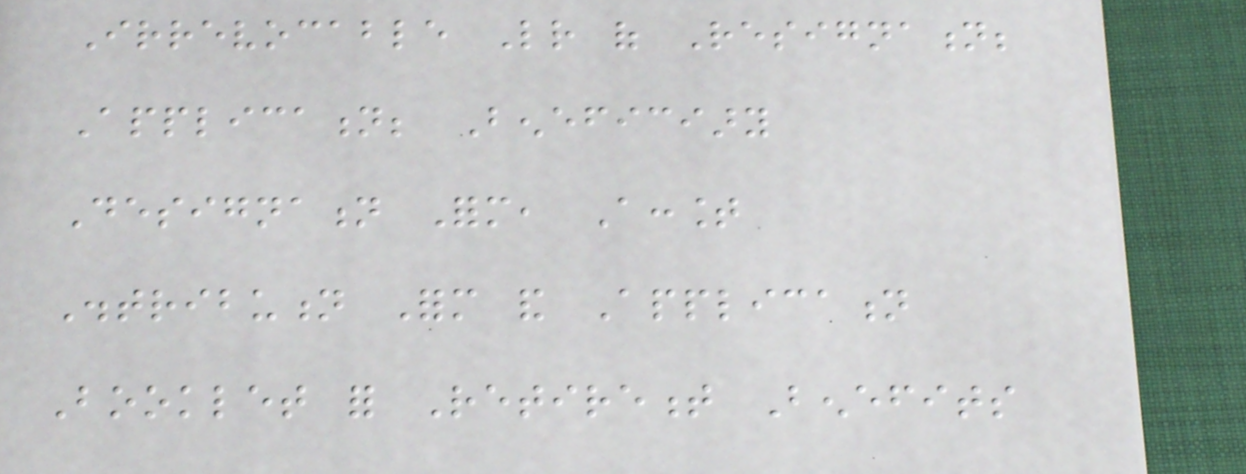Irrevocable Letter of Resignation;
Application; Beneficiary
Designation Form, Account
Distribution Form and Application
Booklet for Retirement Benefits
